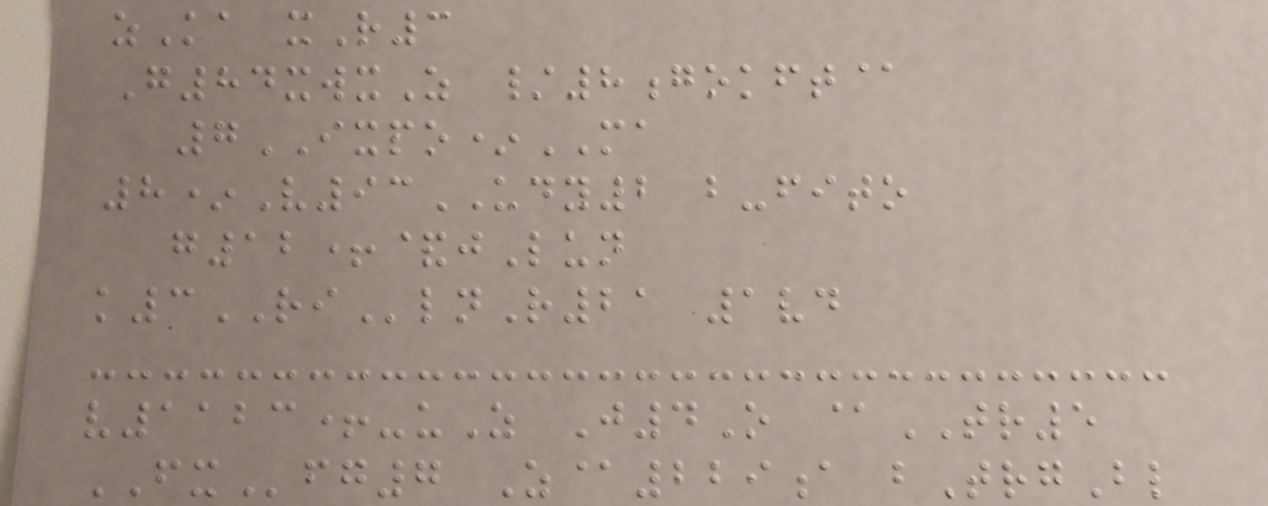zKa xR3
G84xwxZ /8gokft@
7IXPO*MA
8*V93UDY2 b-fito
g12+&jLun
k3RIlnR21 1vd
v1123+-uZ J4O @TR5
FXfg7 Z@229a bTrgBl
